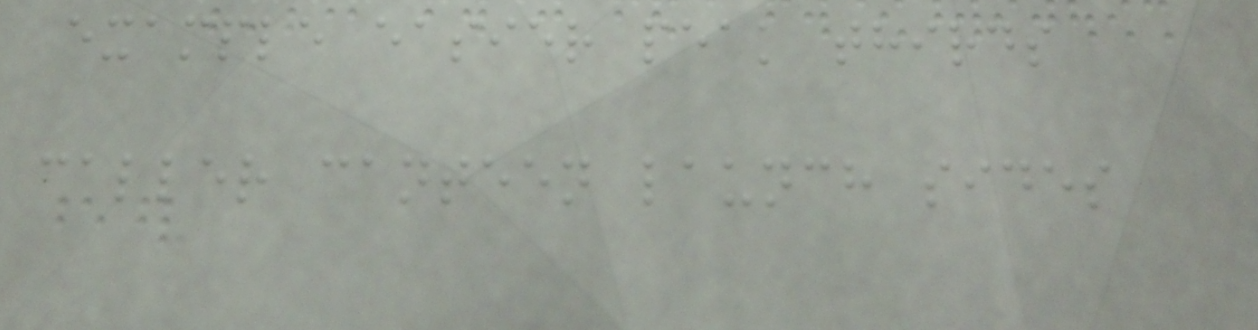example easier peak thirds
caller canteen launch sides
